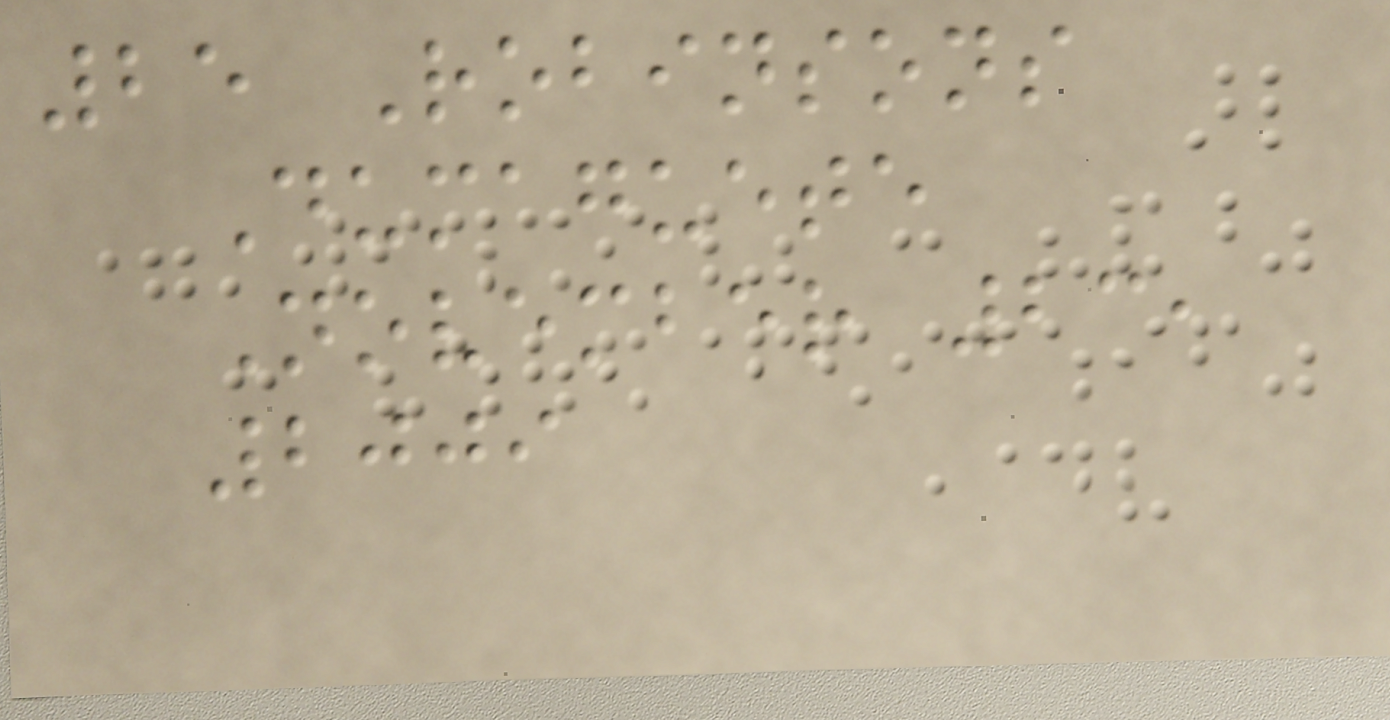25 Robinsons
Dumaguete
November 23,
2009
